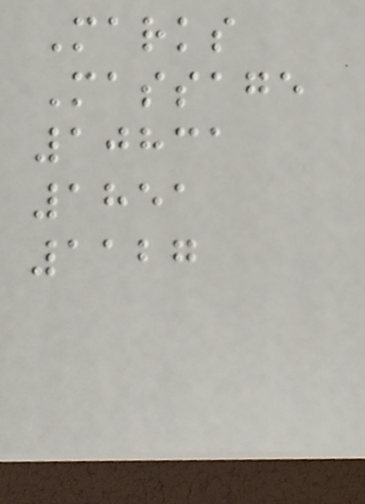Marks
Massage
10831
1851
1127
